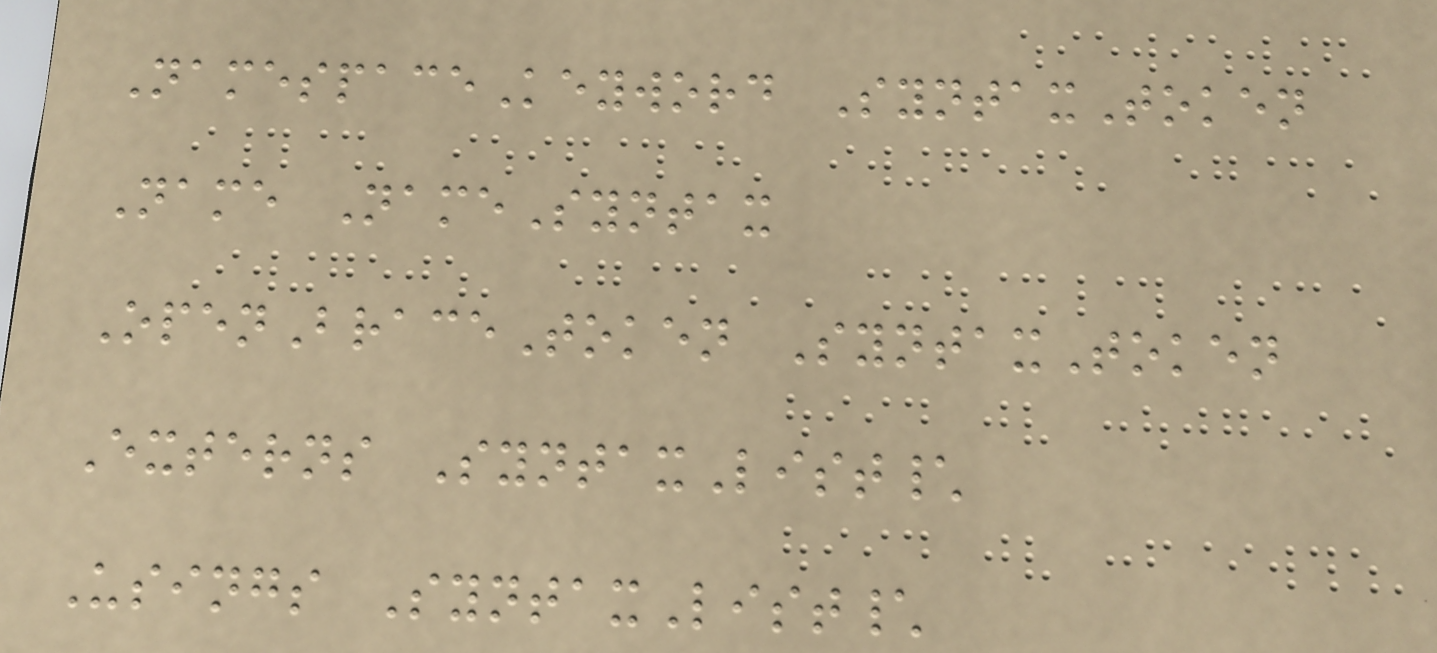NamespaceKeyword SyntaxToken
Name NameSyntax
OpenBraceToken SyntaxToken
Externs SyntaxList\
Usings SyntaxList\
